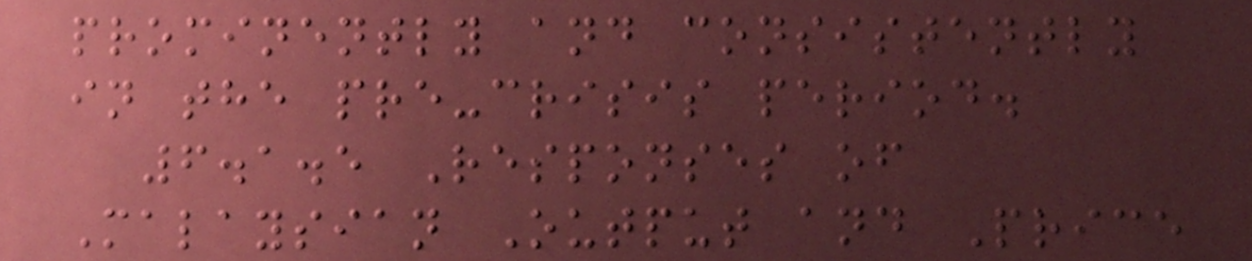prominently and consistently
in the pre-crisis period.
6.1.5 Responses of
Malaysian Output and Price
